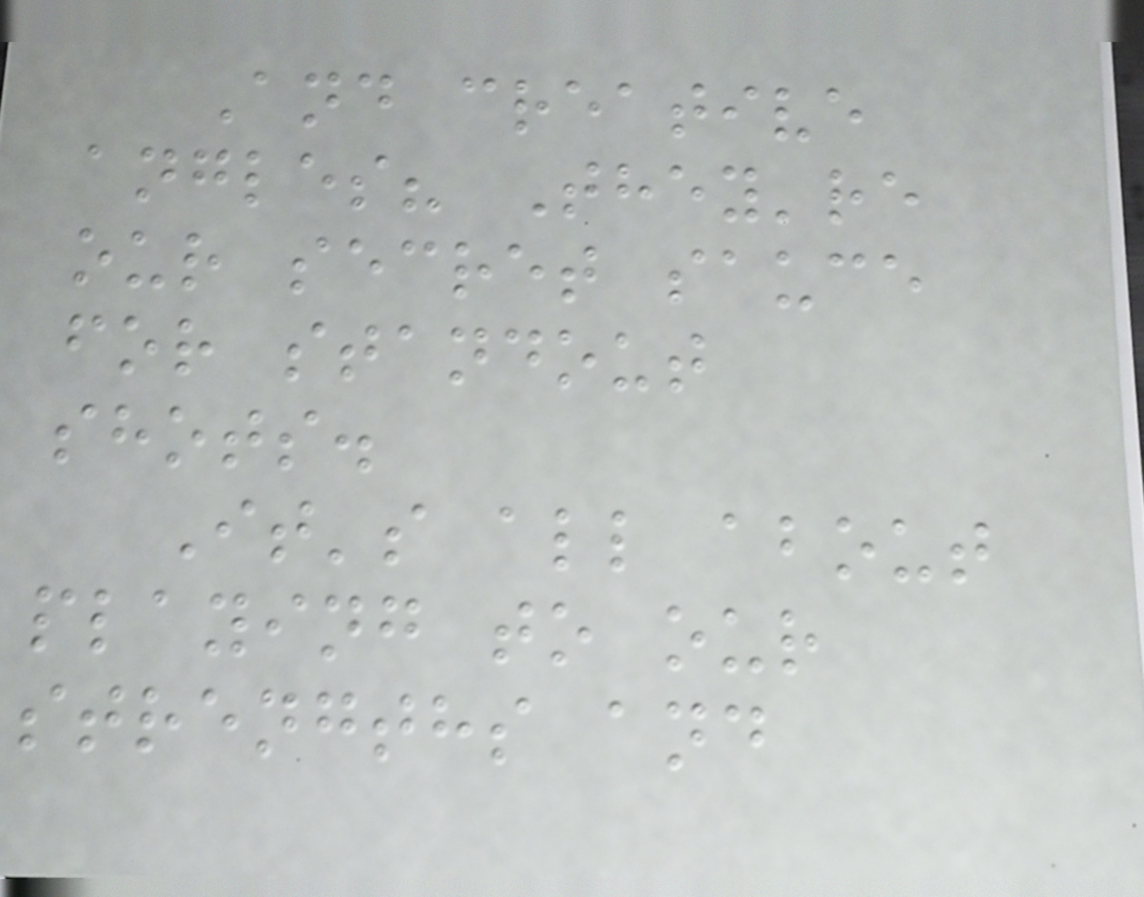And creative
angles? They're
our secret sauce
for standout
shots.
It's all about
playing to our
strengths and
